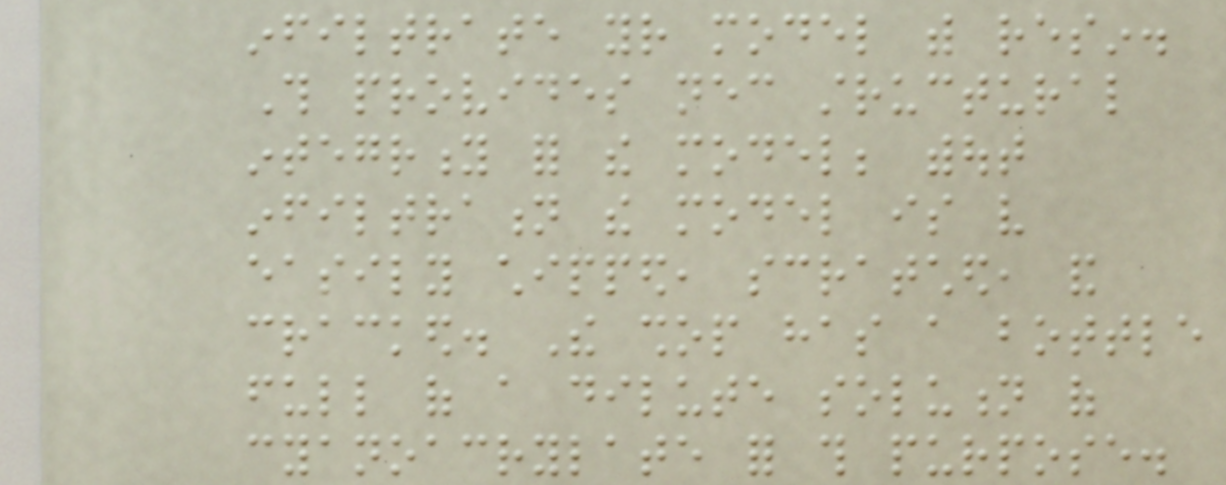infiltrate your model with resin.
This provides necessary structural
integrity for the model; without
infiltration the model is very
easily chipped, scratched, and
cracked. The shop has a bottle
full of a dilute solution of
cyanoacrylate for this purpose.
